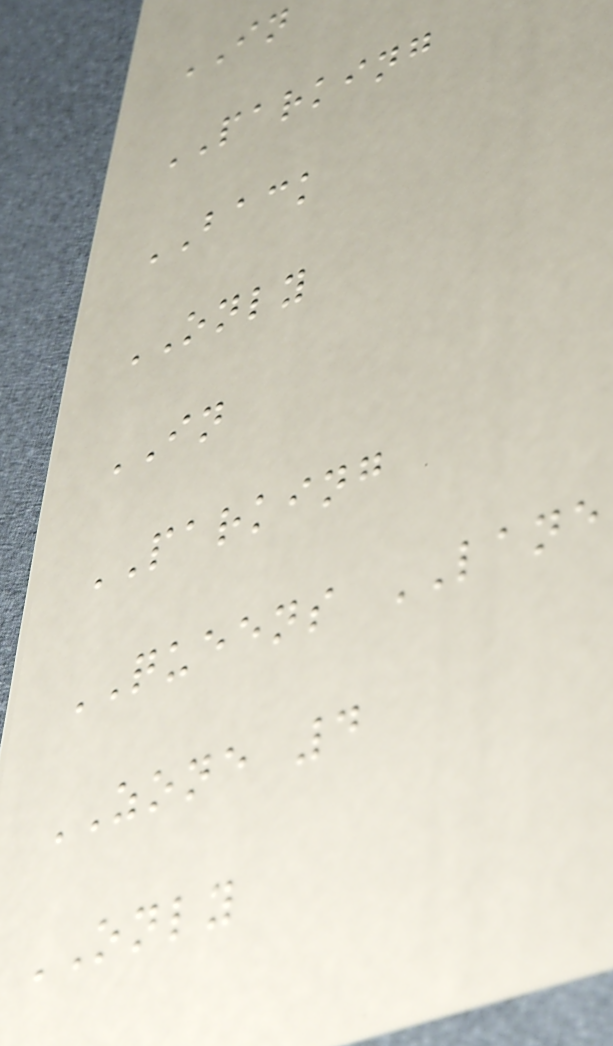IN
PARKING
BACK
ONLY
IN
PARKING
QUEENS LANE
ZONE 4
ONLY
